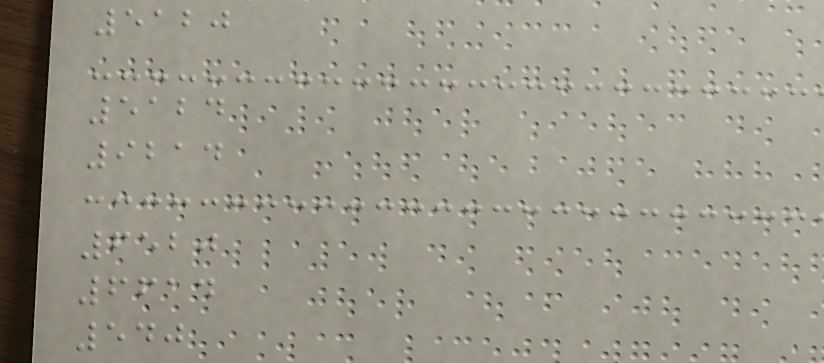5120
5124
9214
6520
6614
540
